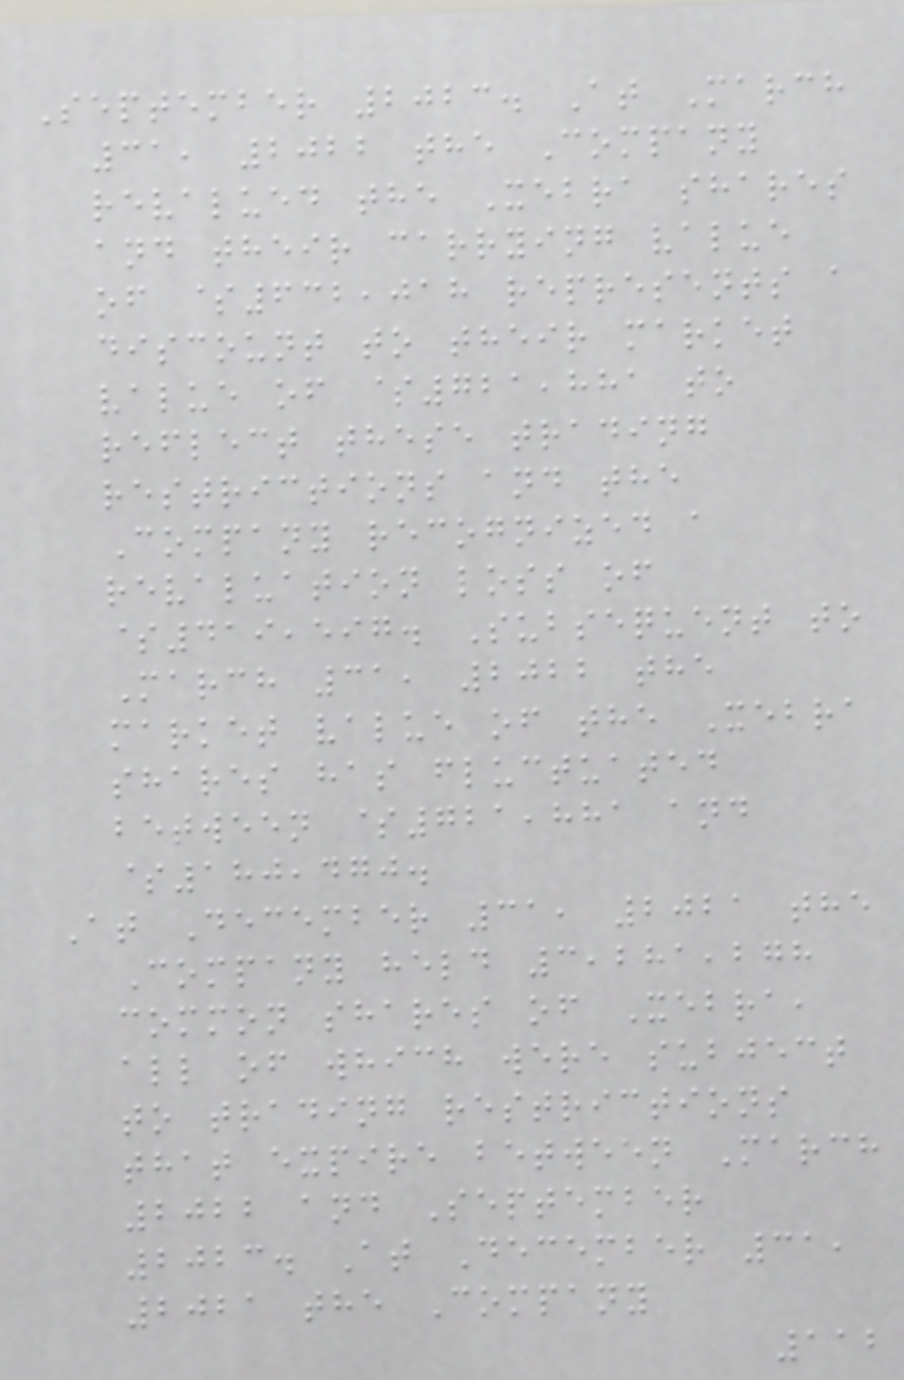September 2023. At March
31, 2022 the Company
revalued the Xebra shares
and their carrying value
of $632,018 represents a
discount to their market
value of $721,881 to
reflect these trading
restrictions and the
Company recognized a
revaluation loss of
$419,597. Subsequent to
March 31, 2022 the
market value of the Xebra
shares has fluctuated
between $721,881 and
$180,470.
At December 31, 2021 the
Company held 3,281,278
common shares of Xebra,
all of which were subject
to trading restrictions
that expire between March
2022 and September
2023. At December 31,
2021 the Company
112
